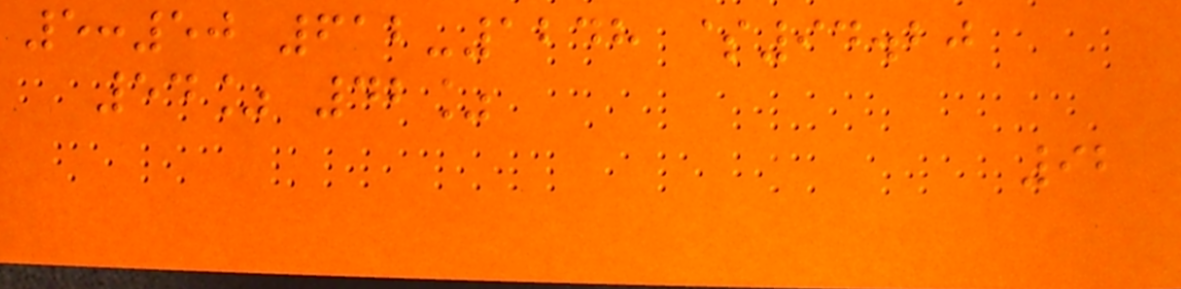5:50 612-1248 $94.20
54% 42%
92
